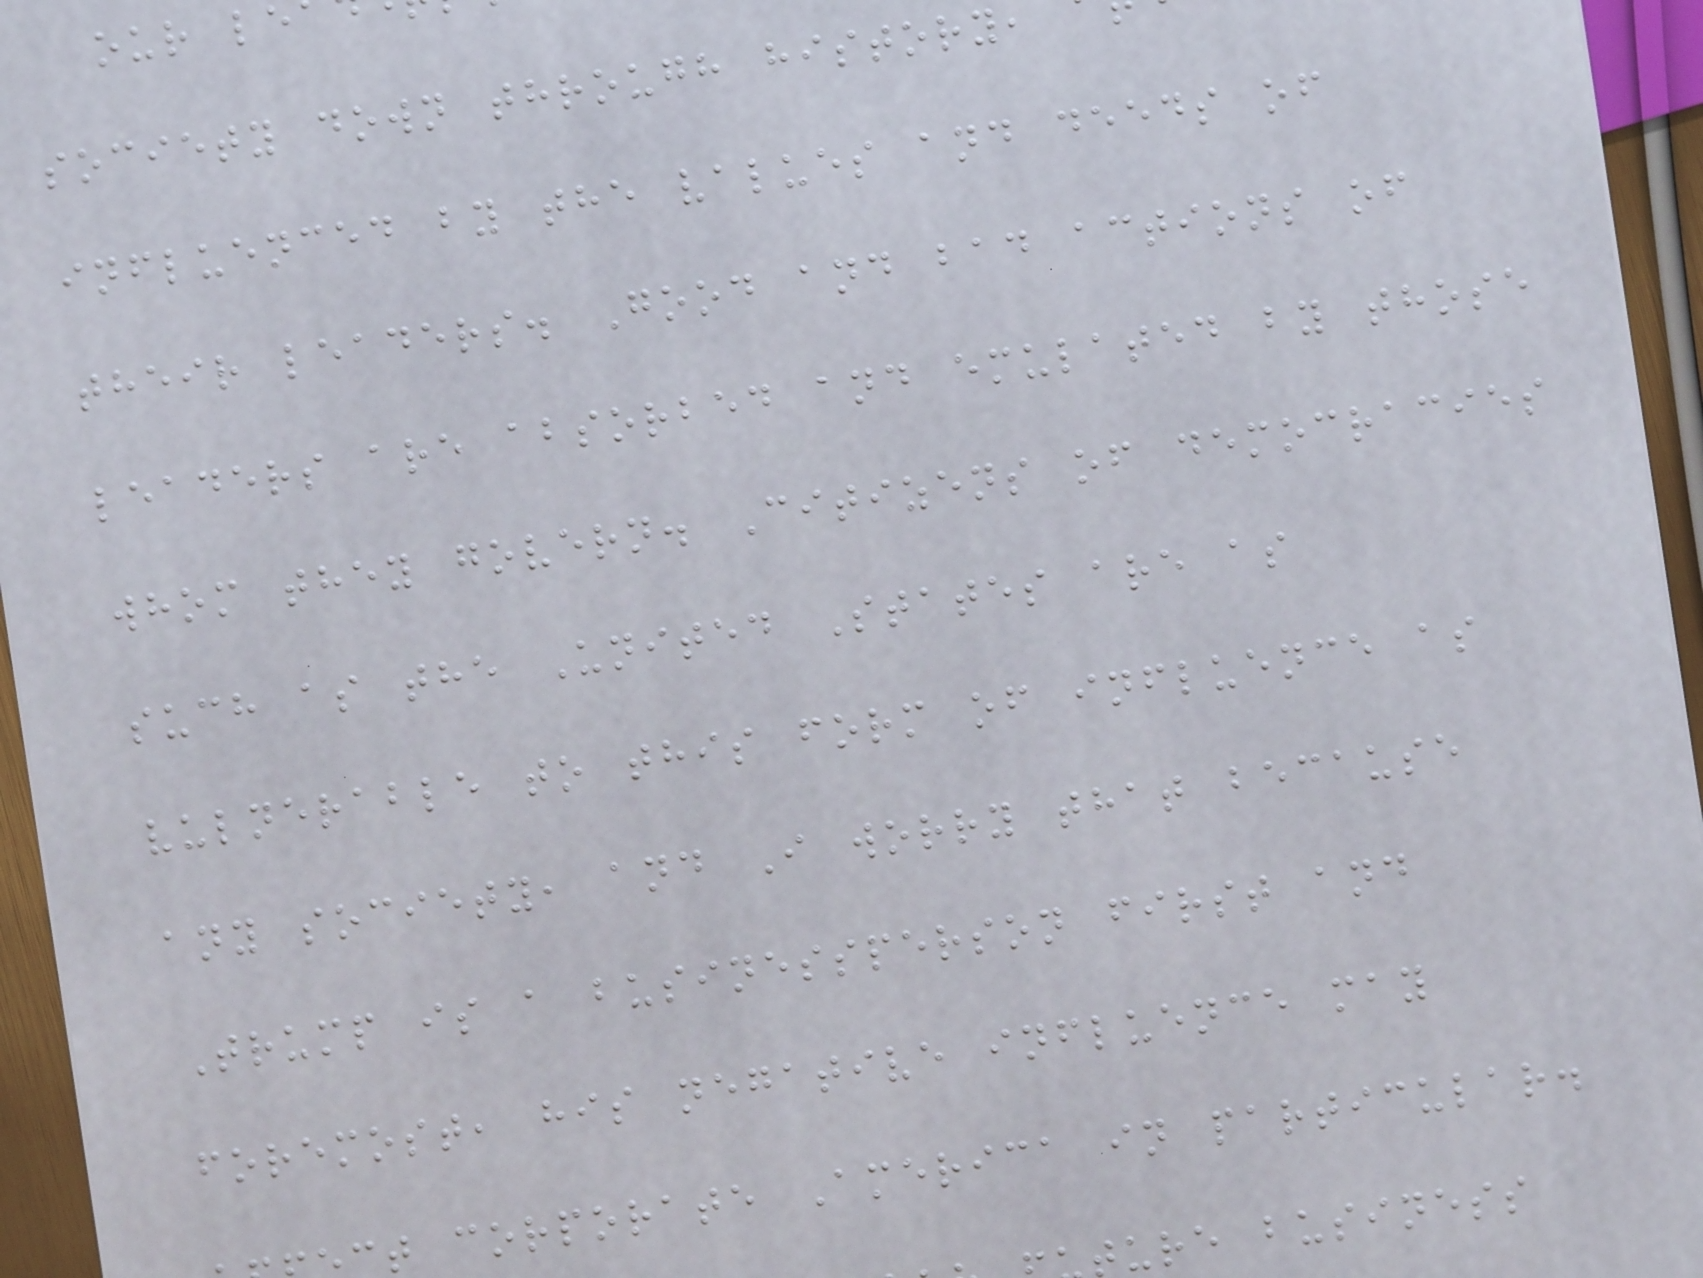society down through history,
influenced by the values and deeds of
their leaders. Good and bad actions of
leaders are absorbed and emulated by those
whom they govern. Citizens of democracies
such as the United States are as
vulnerable to this form of influence as
any society, and I worry that because
Trump is a businessperson first and
foremost, his negative influence may
t corporate America in particular.
ure business
